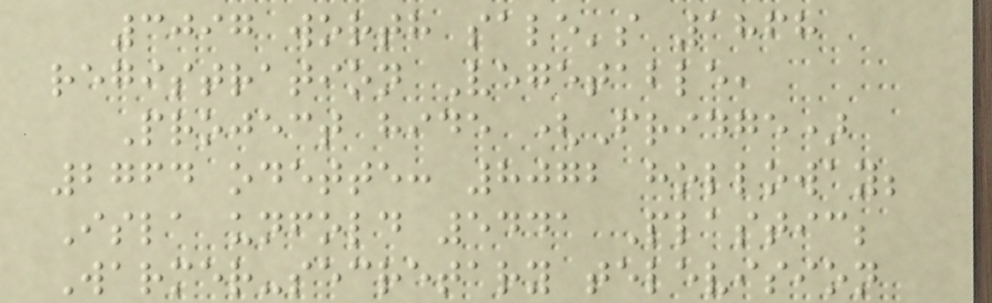3097 worth sale's 1868
registration Vegetable,
Project hide (Fridge)
2764 odette: 8072 holloway;
Isla unfold 5441 Plastic;
Warmer-secretary television
